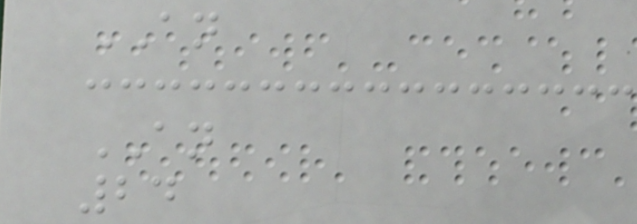AN
AN
24
